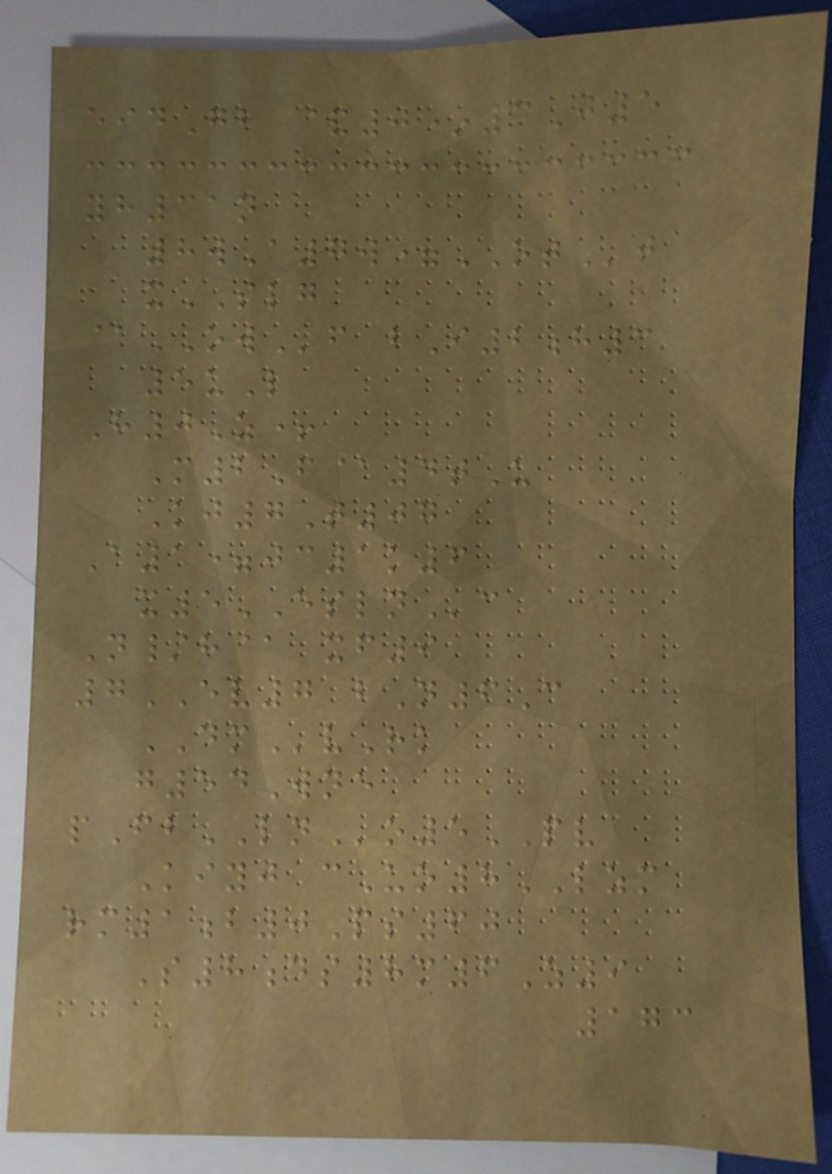eidGb &0*3J5
yh31n
8wA7w=OTt
xSLG
@OWf bI2h3
5uL
H0Z+
M2F@4tU
Kj7T07
A1=jc1k6
x5ESLNc
N/h@ xf9
7EV7 bN6C
DMvRk
g54Wne
pFbLNo5PV
Kiyj cUo8LZM
rm1b0Ps60
S8ds8m6Z9
173
